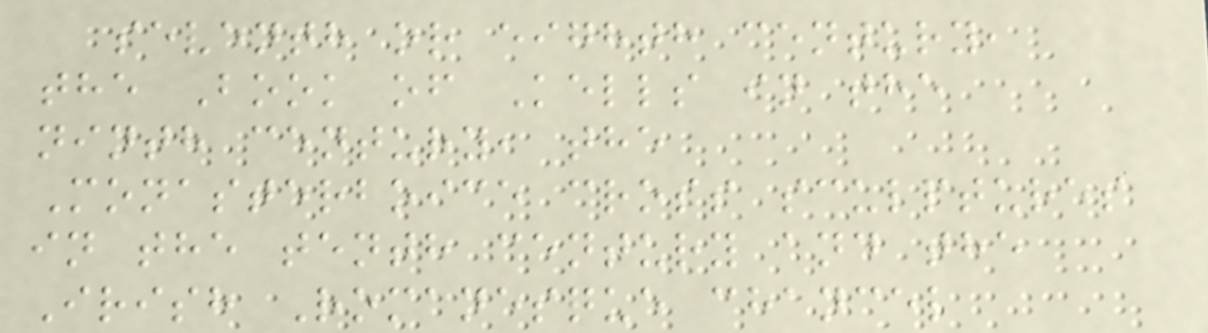seventh or eighth century,
the Book of Kells in the
ninth century, the
Monasterboice cross sculptures
in the tenth century and the
Irish Romanesque chancel
